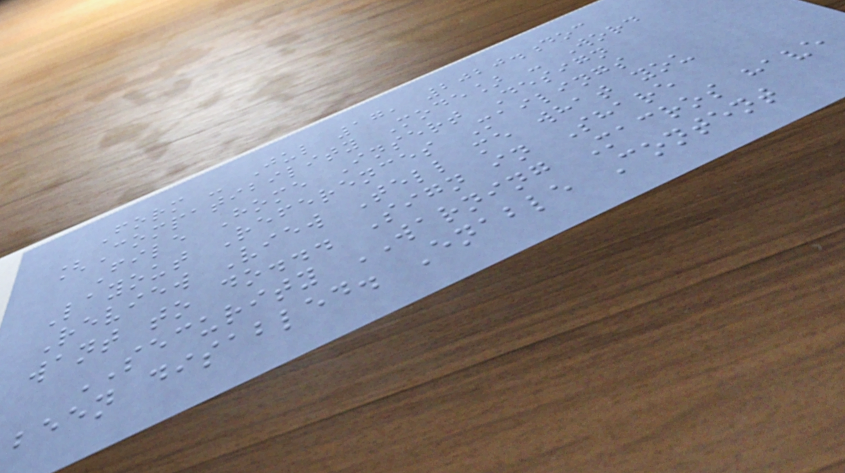Form - Jul 17, 2020.doc
[Compatibility Mode] - Word
File Home Insert Design
Layout References Mailings
Review View Tell me what you
want to do... Sign in Share
SECURITY WARNING Macros have
been disabled. Enable Content
